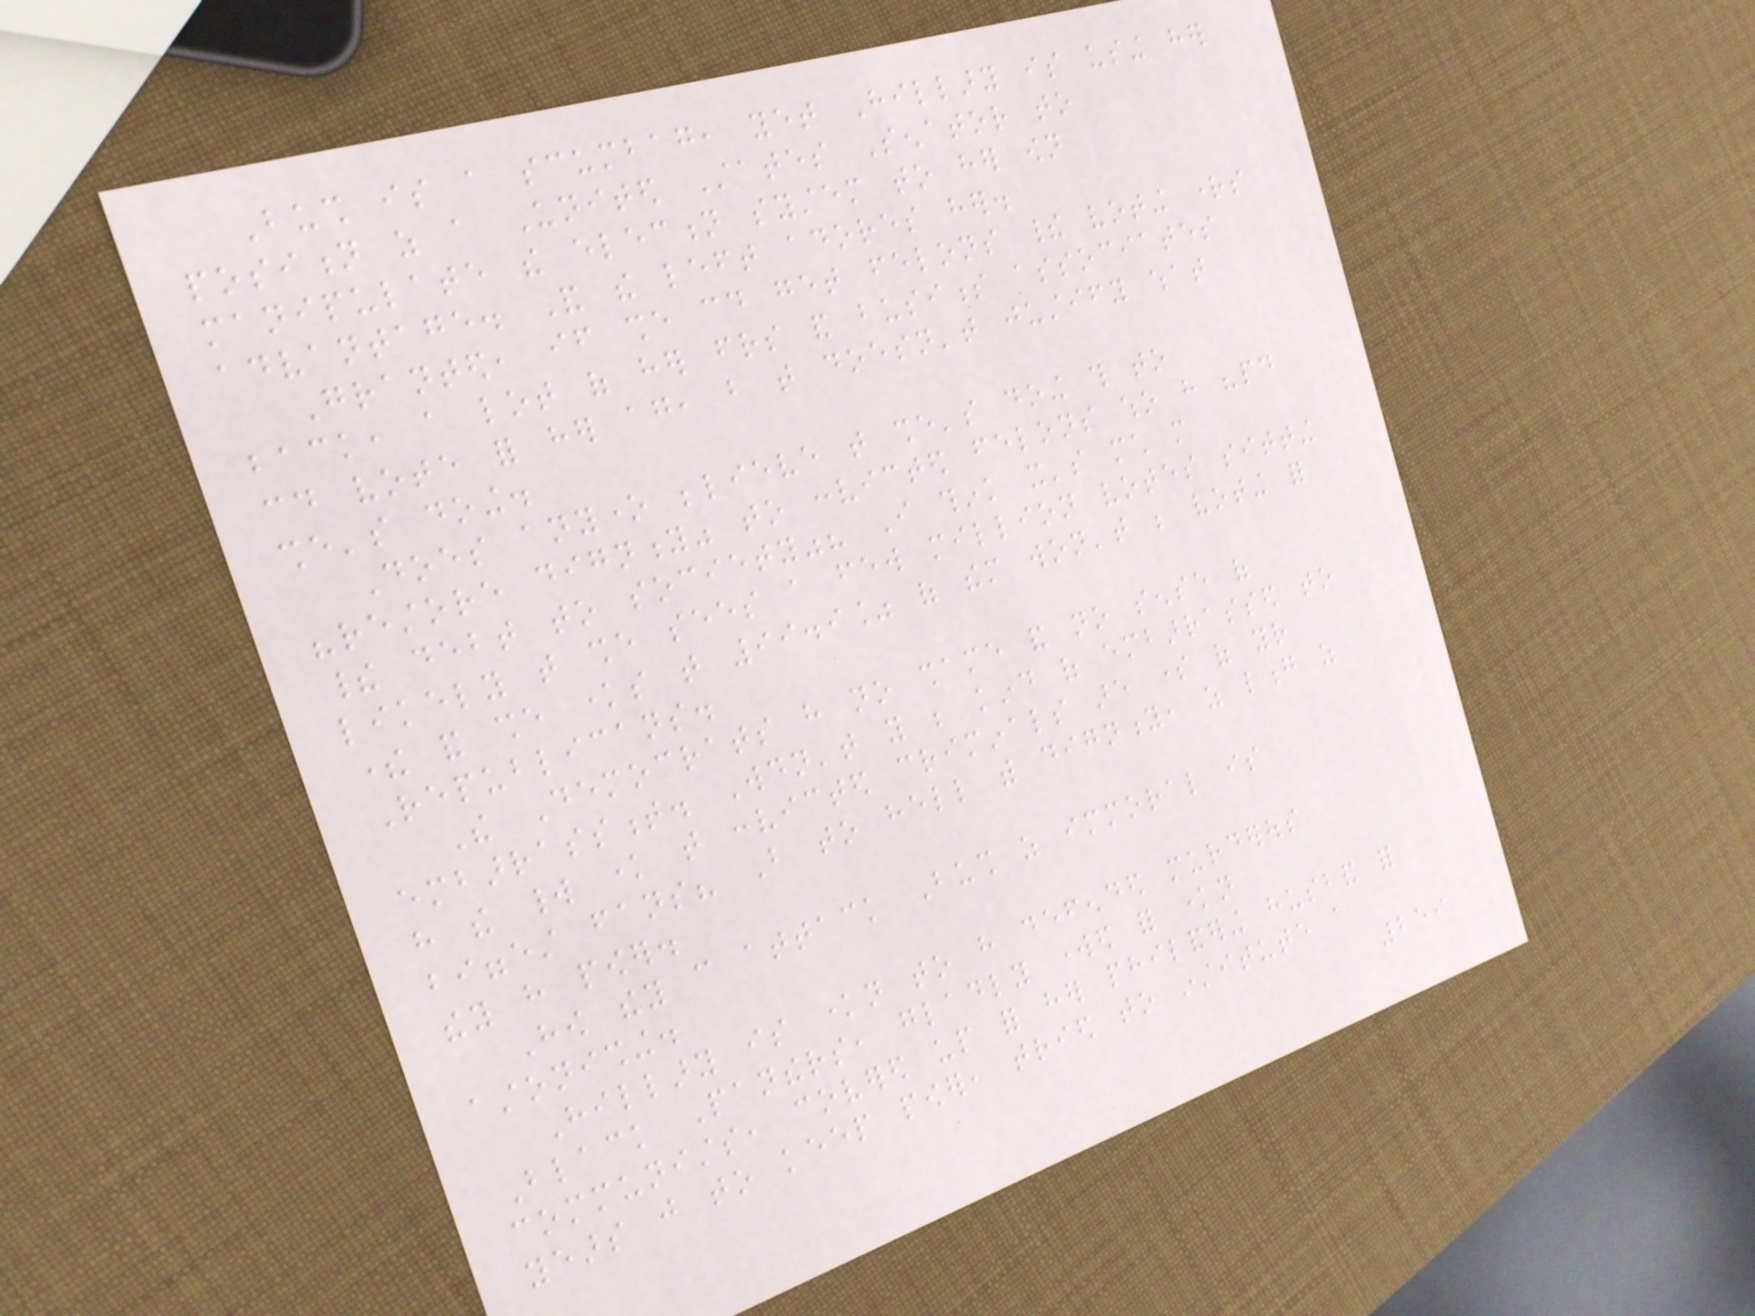Bush is a scumbag, yet Hillary is using her
position as a United States Senator to
manipulate the election system to her own
advantage. And the left adores her.
Granted, if she could get felons their voting rights
back, a lot of her friends and business associates
could vote for her again, but that doesn't justify what
she's doing.
Does anyone believe that she's doing this to
"restore dignity" to convicted felons who have "paid
their debt to society"? I think it's much more
likely that she sees a few million votes sitting
there and she knows that 99.9% of them won't be voting for
Republicans.
The Democrats have no shame and no sense of
embarrassment. Wouldn't you be kind of embarrassed to
have the world know that convicted criminals are some of your
biggest fans? But to hell with dignity, as long as
they have power.
How they can attack Bush as immoral is
astonishing.
Hillary is known to have defended murderous
Black Panthers, gladly worked for known
communists, covered up for her philandering husband for
years just to keep power, tried to institute a
259
